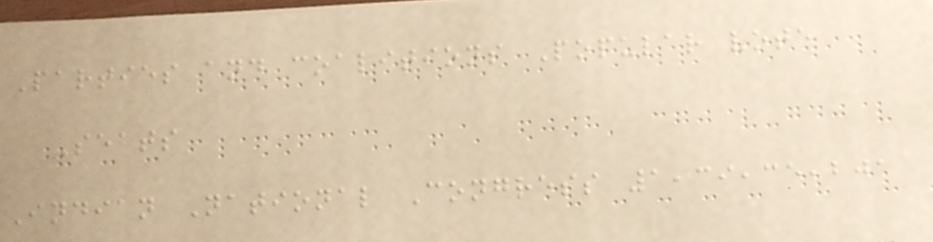Parties and coalitions Popular vote
Seats
Indian National Congress 1,39,35,201
